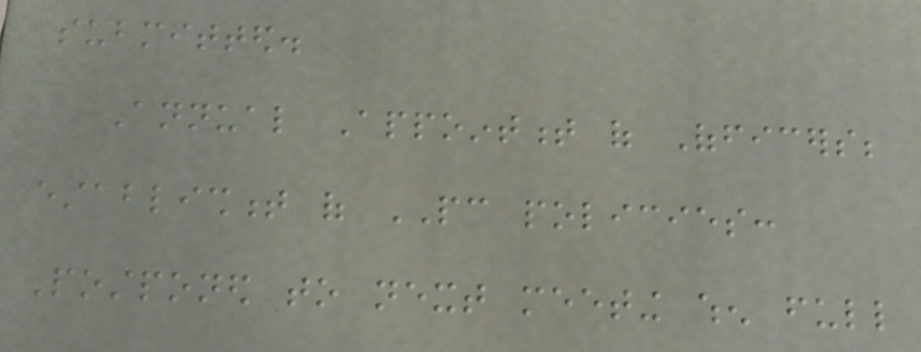submitted.
Annual Appointment of Officers;
establishment of PC policies:
Postponed to next meeting when full
